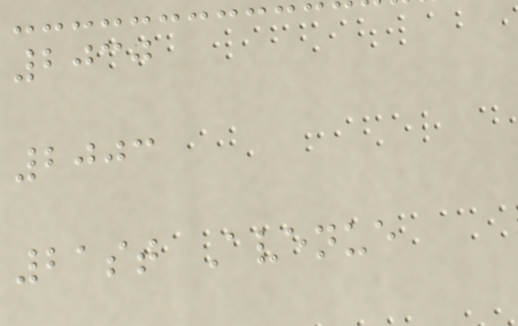2030
2003
21st Avenue
